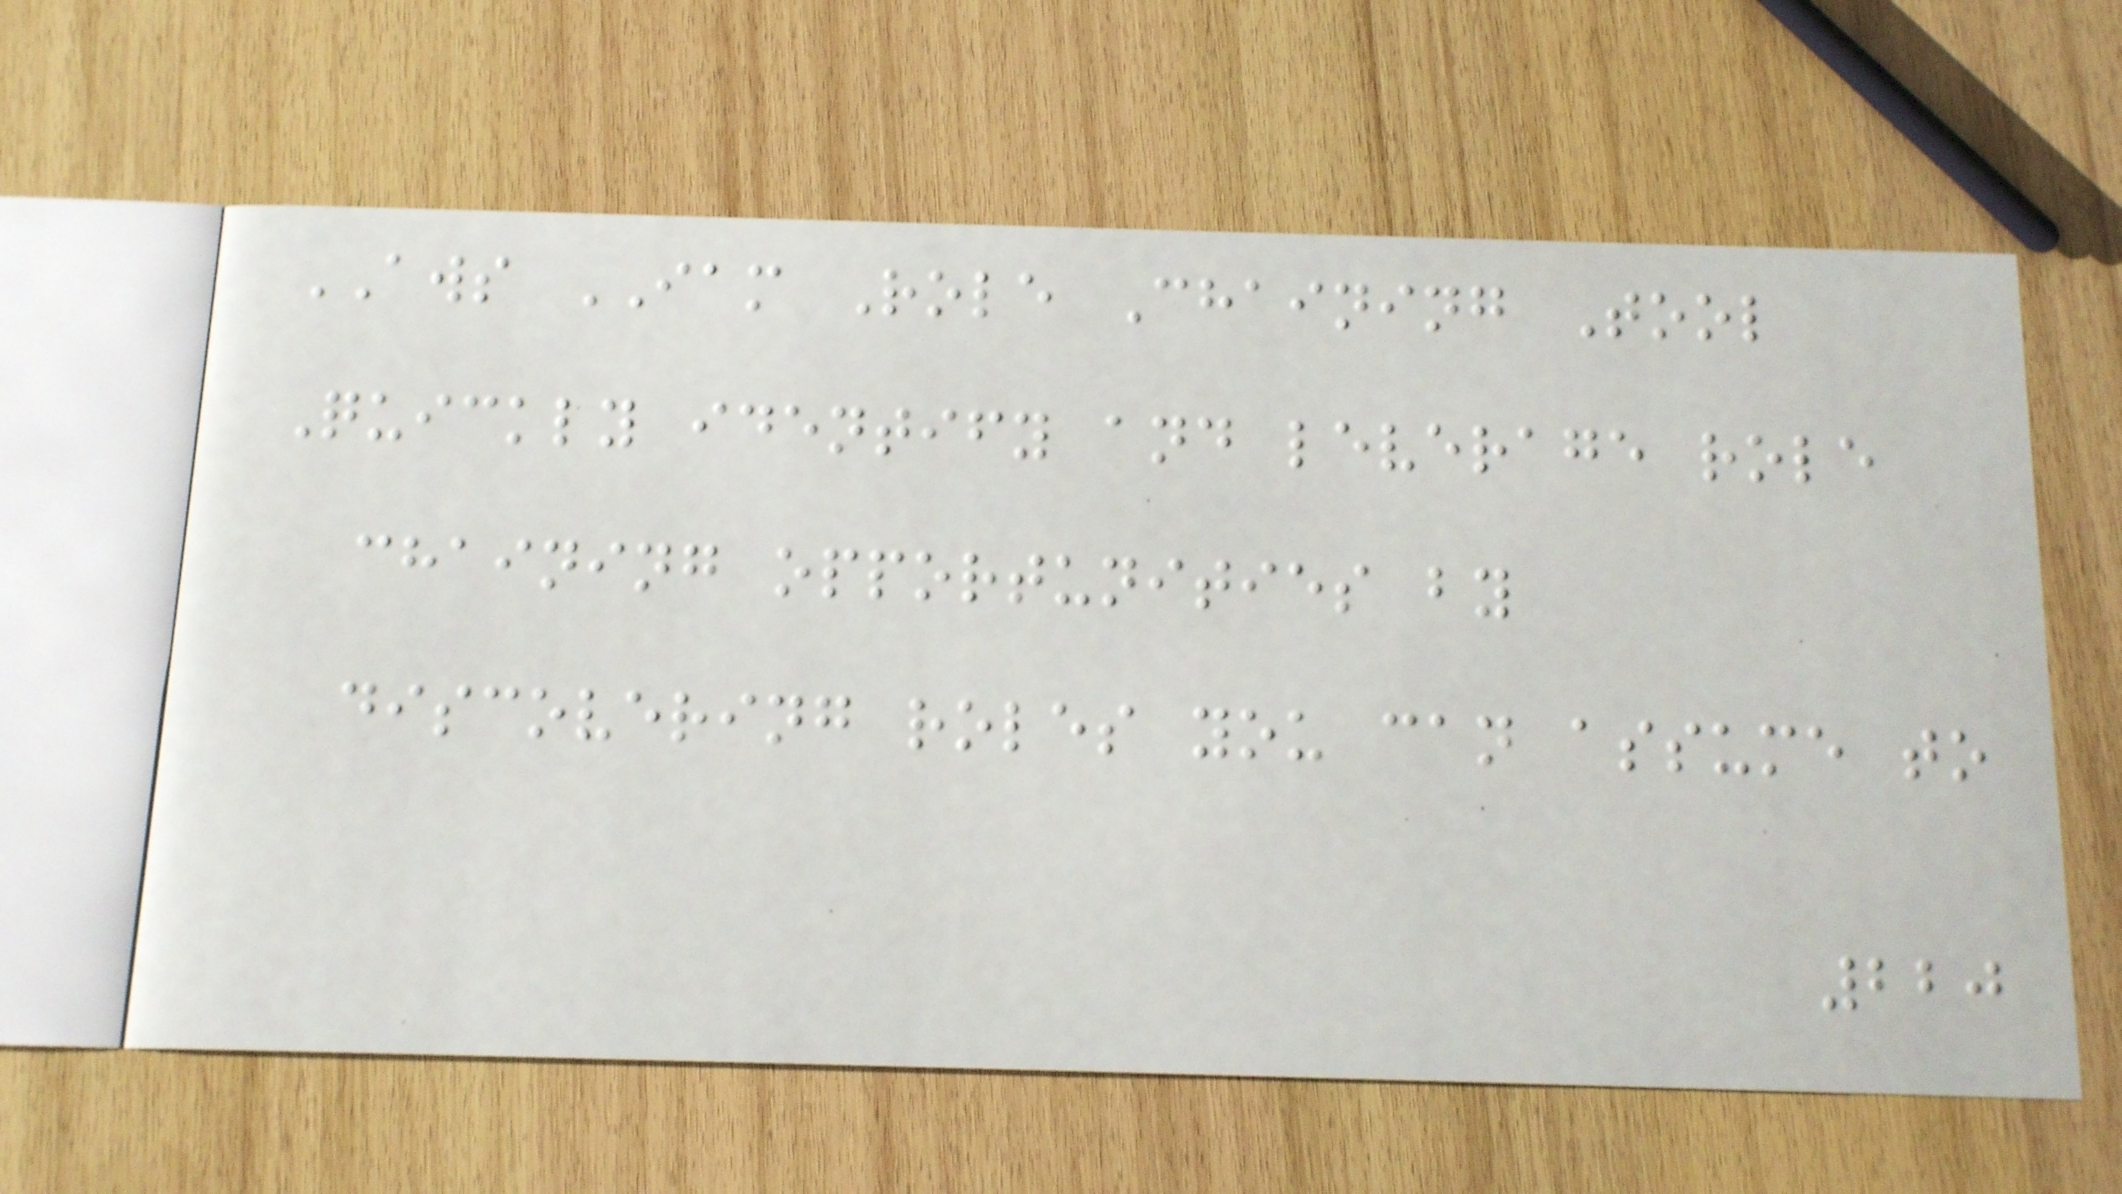AWS IAM Role Chaining Tool
Quickly identify and leverage role
chaining opportunities by
discovering roles you can assume to
220
